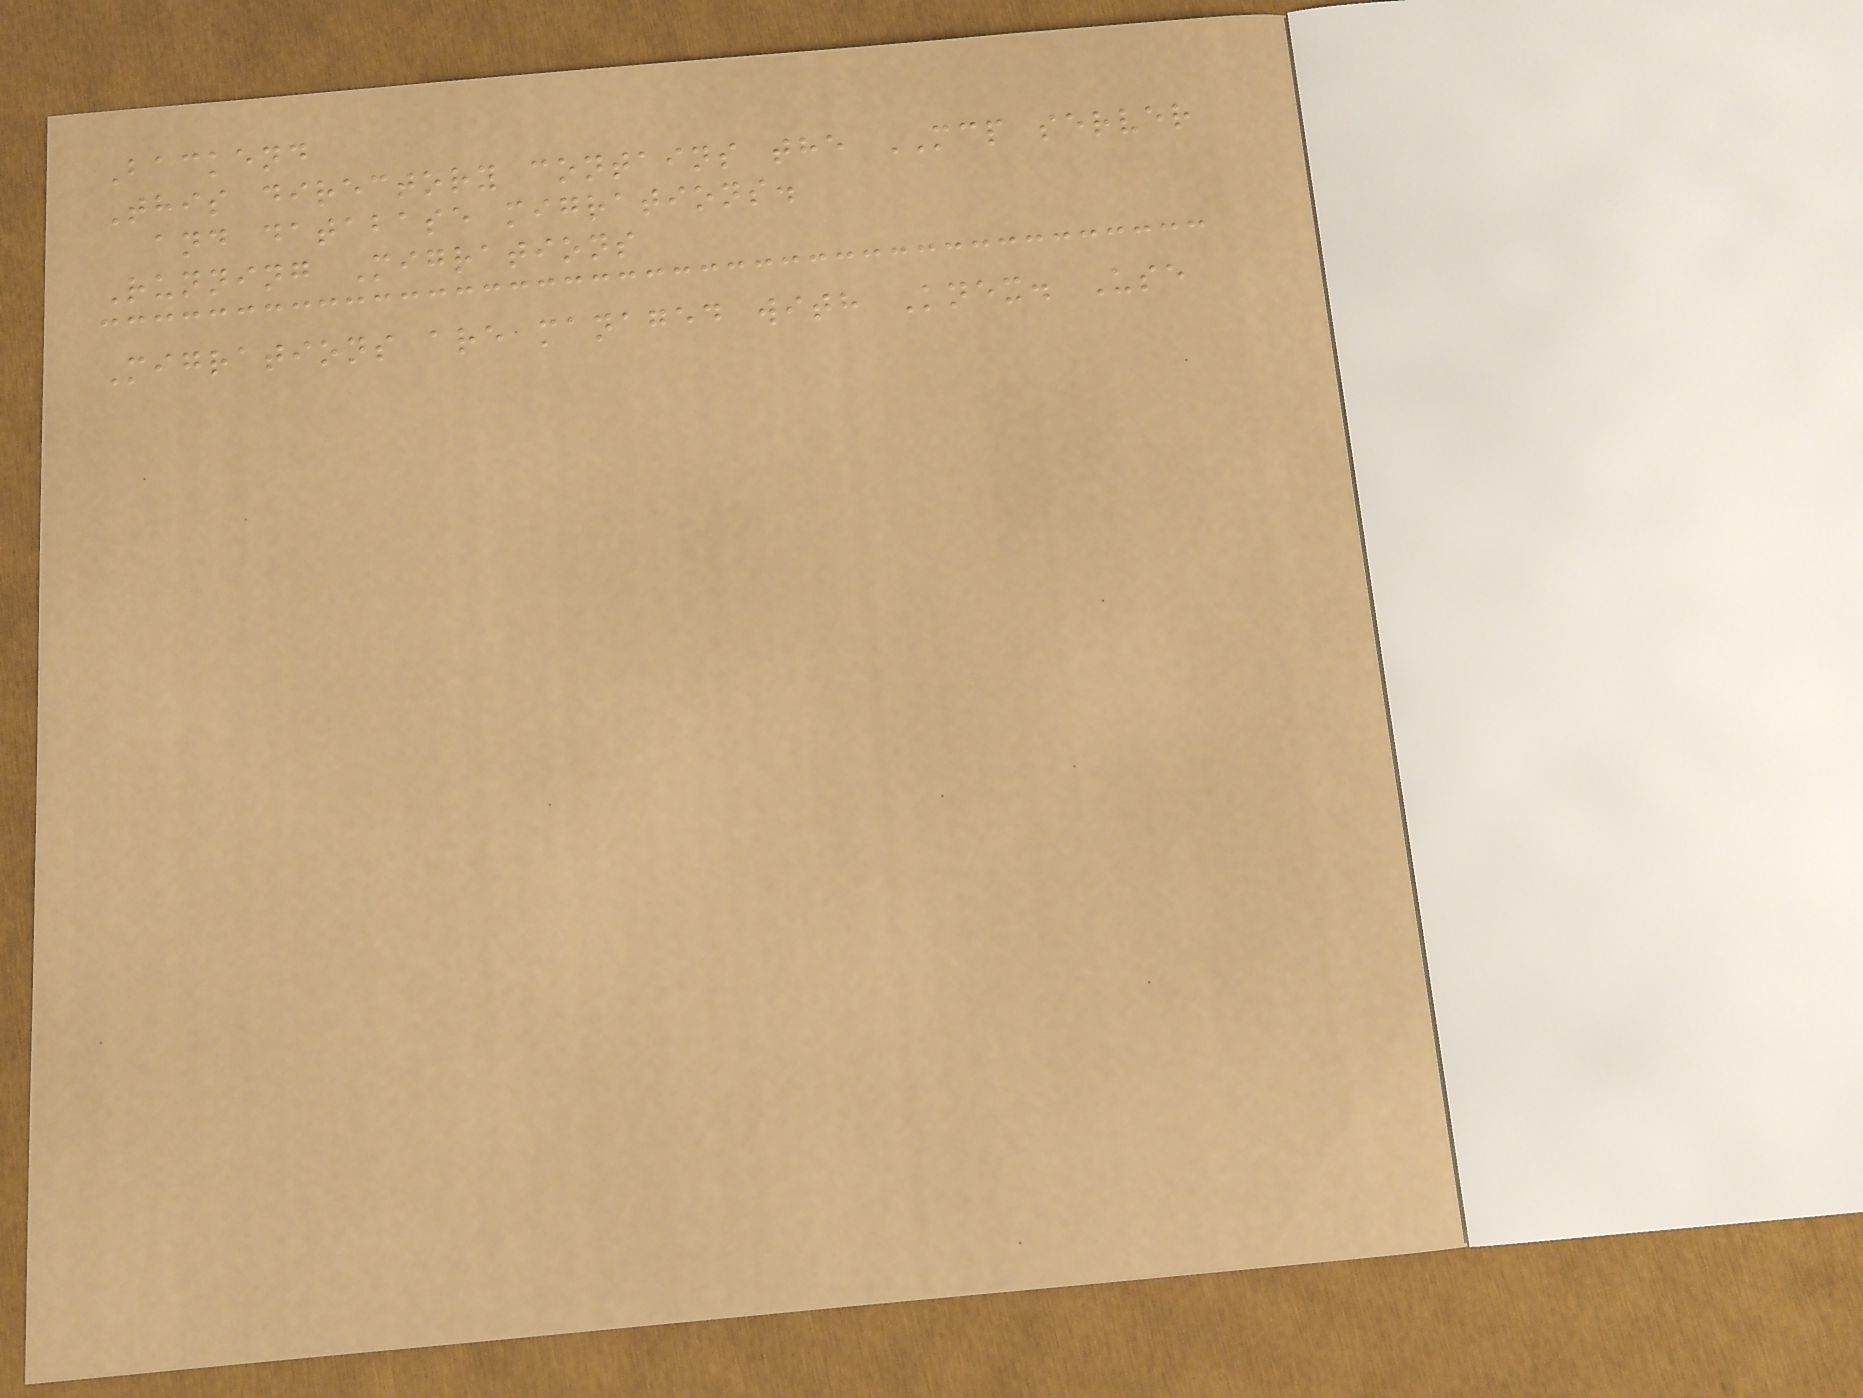Backend
This directory contains the MCP server
and database migrations.
Running Migrations
Migrations are managed with Knex. Use
